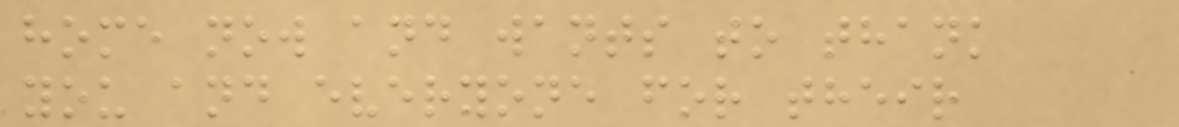home now and wants to thank
you and everyone for their
